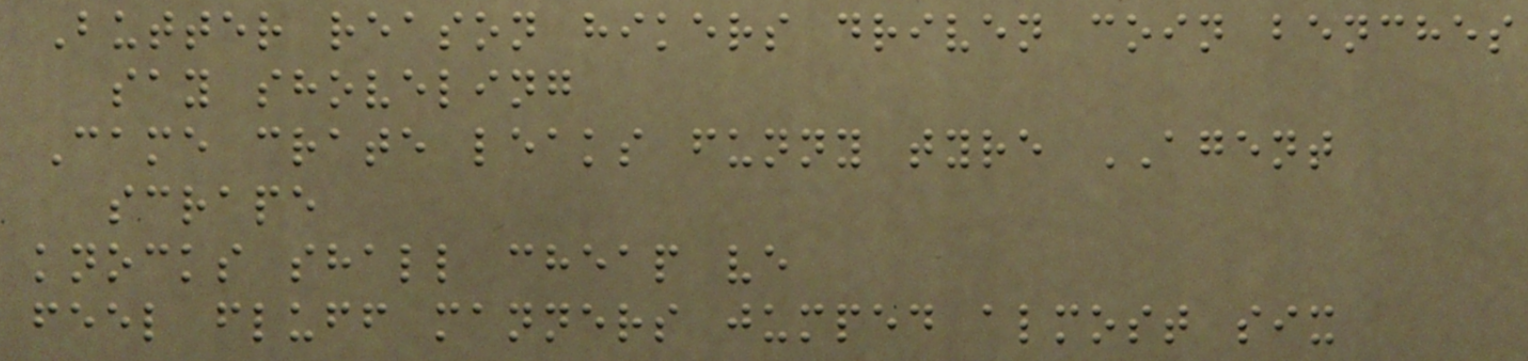Butter reason hikers driven coin benches
say shoveling
Came crate leaks funny tyre AGENT
scrape
knocks shall cheap ve
feel fluff manners jumped almost six
